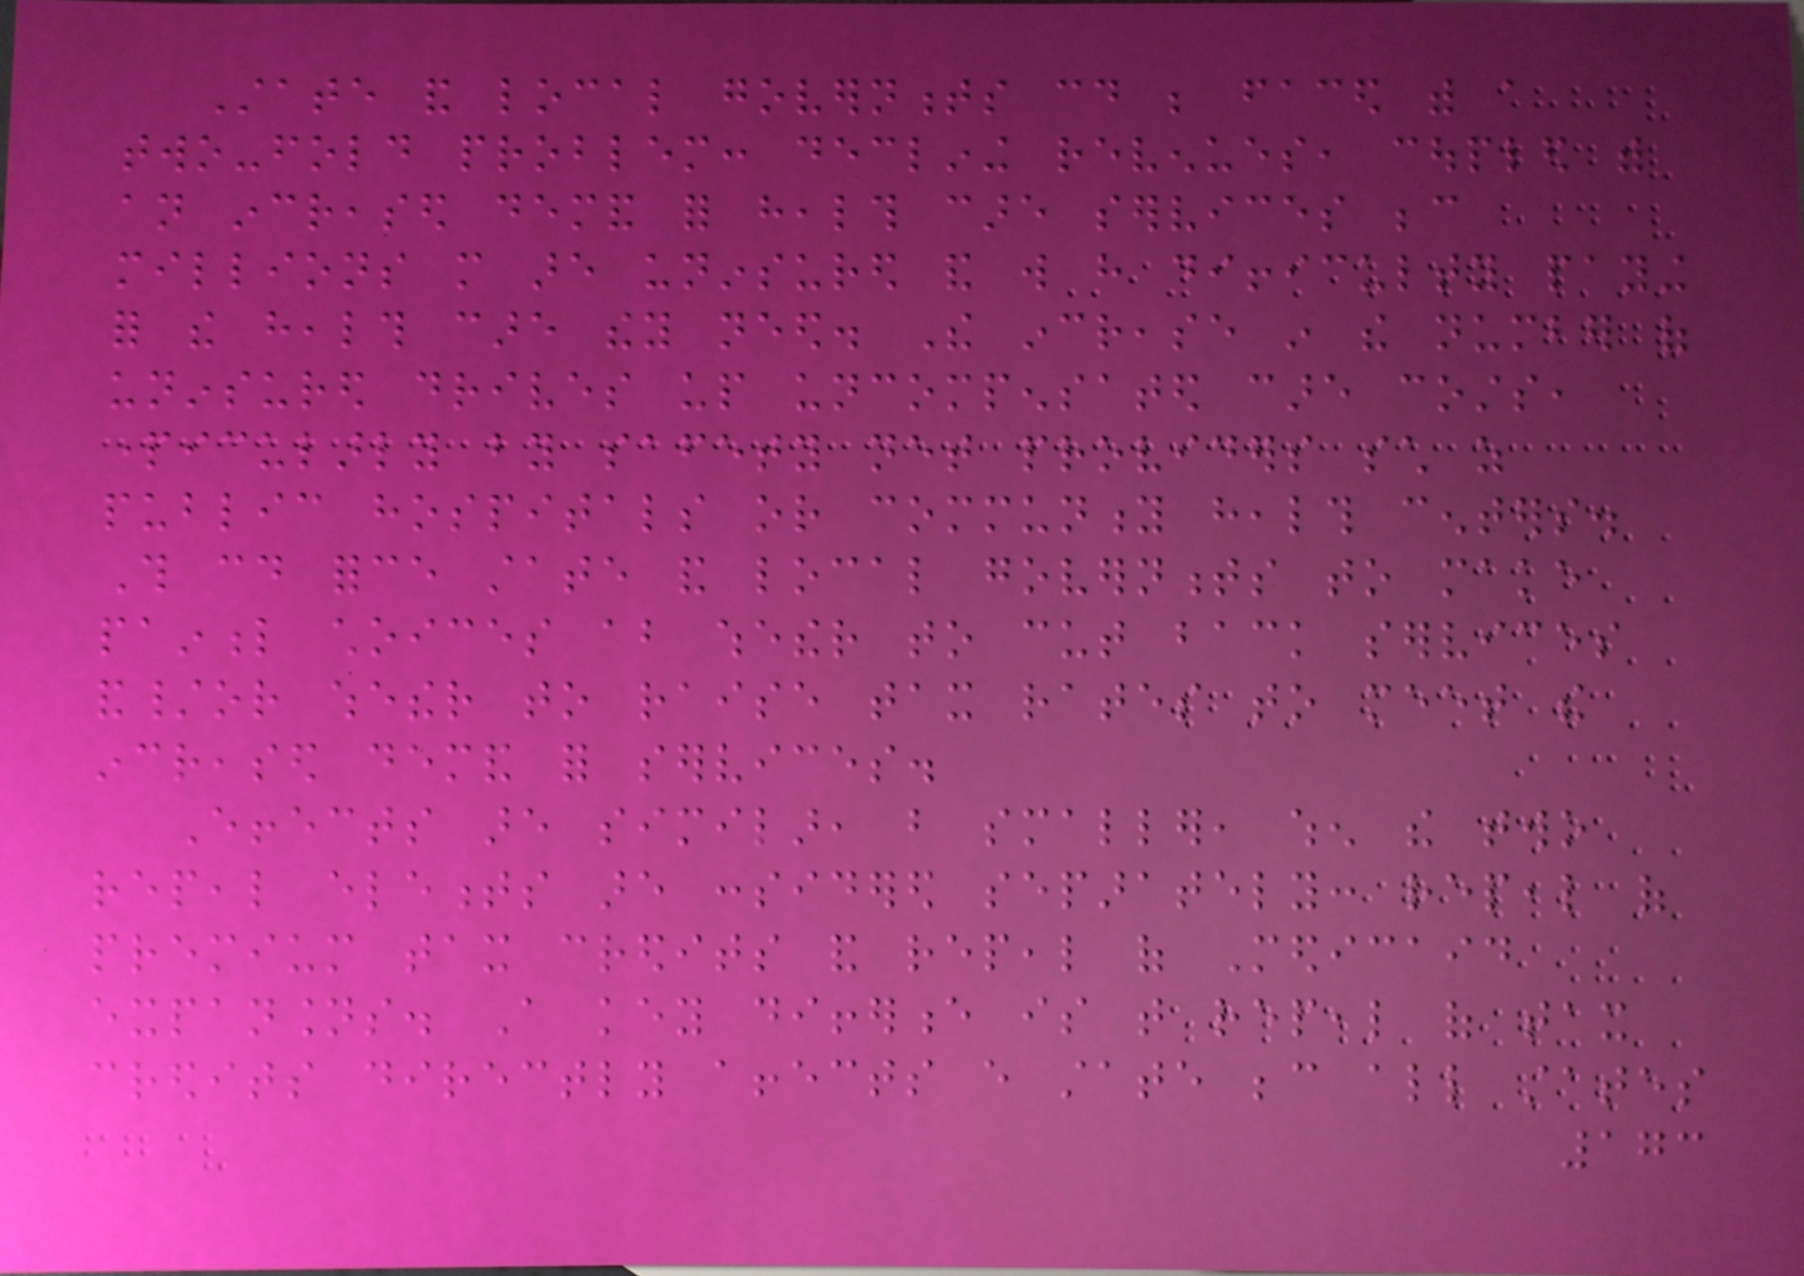State and local governments could be faced with a
two-fold problem: declining revenues, coupled with
an increased demand for health care services because
millions more are uninsured and will have difficulty paying
for the health care they need. The increase in the number of
uninsured drives up uncompensated care costs,
particularly by safety net providers such as
public hospitals or community health centers.
This could force state and local governments to make
painful choices about whether to cut back services
and/or whether to raise tax rates to meet the
increased demand for services.
Effects are similar, but smaller, when the two
repeal elements are considered separately: repeal of
premium tax credits and repeal of Medicaid
expansions. A key difference is that repeal of tax
credits directly affects every state because all states
173
